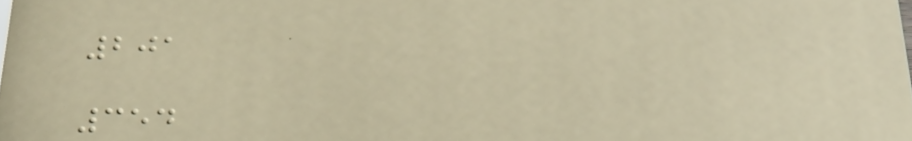201
354
